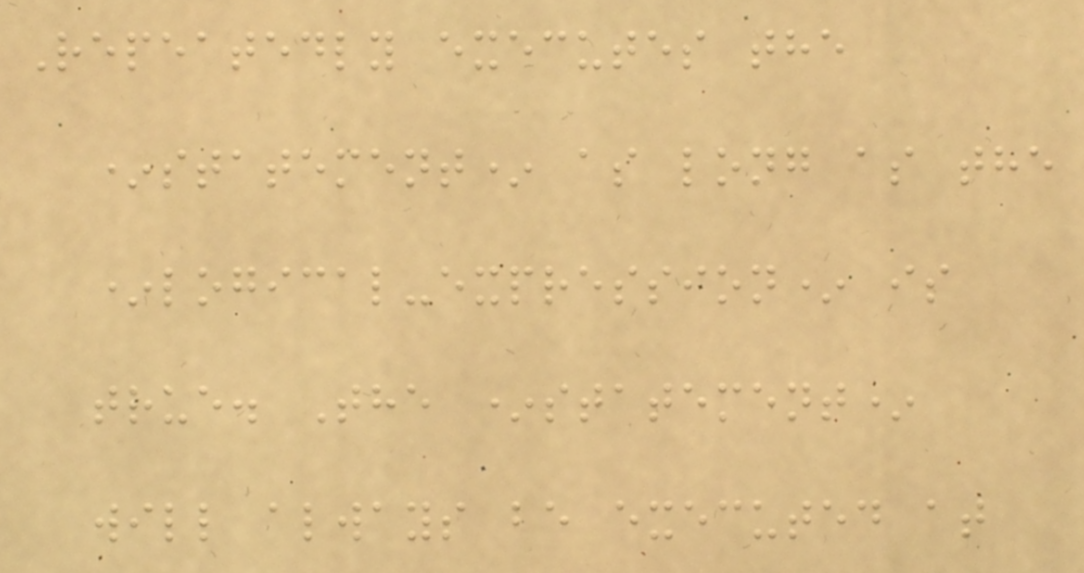Repeatedly executes the
*statement* as long as the
*logical-expression* is
true. The *statement*
will always be executed at
